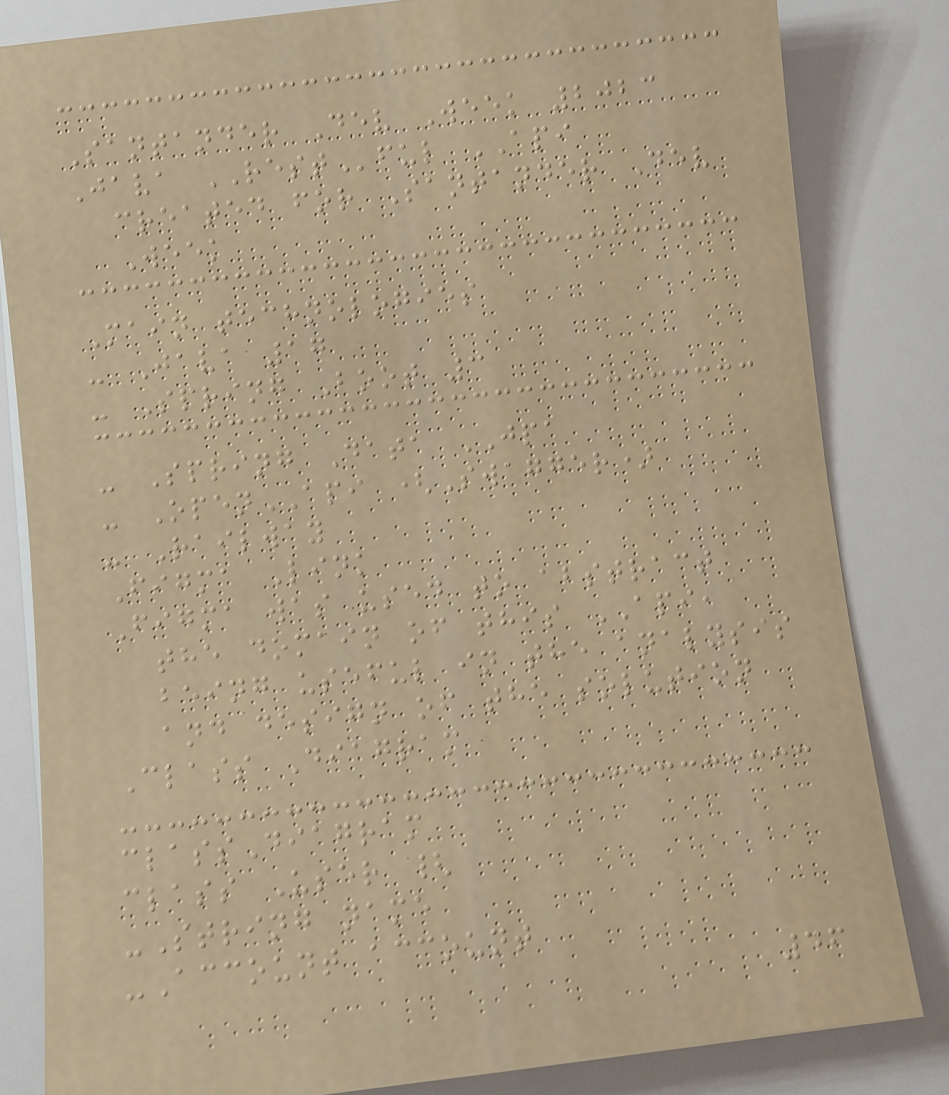Santander Dev Week 2023
Java RESTful API
created for Santander Dev
Week
Main technologies
- Java 17
- Spring Boot 3
- Spring Data JPA
- OpenAPI (Swagger)
- Railway
Figma Link
Figma was used to abstract
the domain of this API,
being useful in the analysis
and design of the solution
Class Diagram
classDiagram
class User {
-String name
-Account account
46
